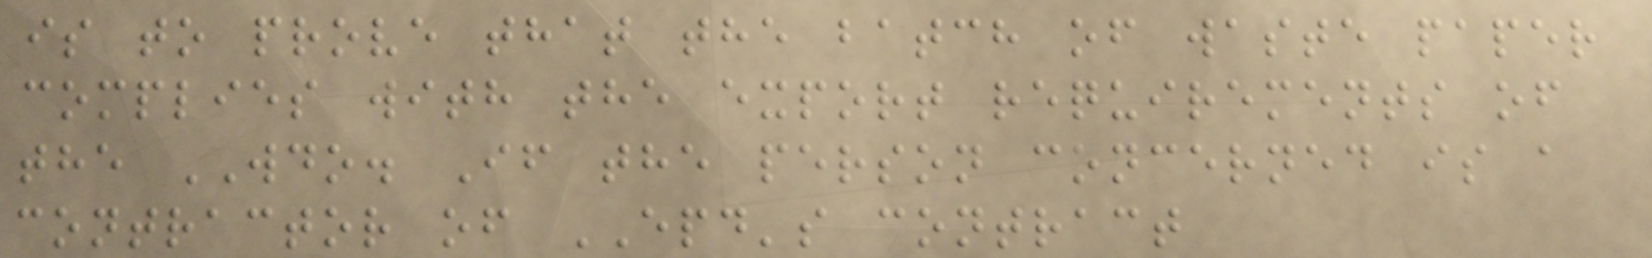is to prove that the batch of waste paper
complies with the export requirements of
the WDO. If the person concerned is a
contractor of EPD's contract
